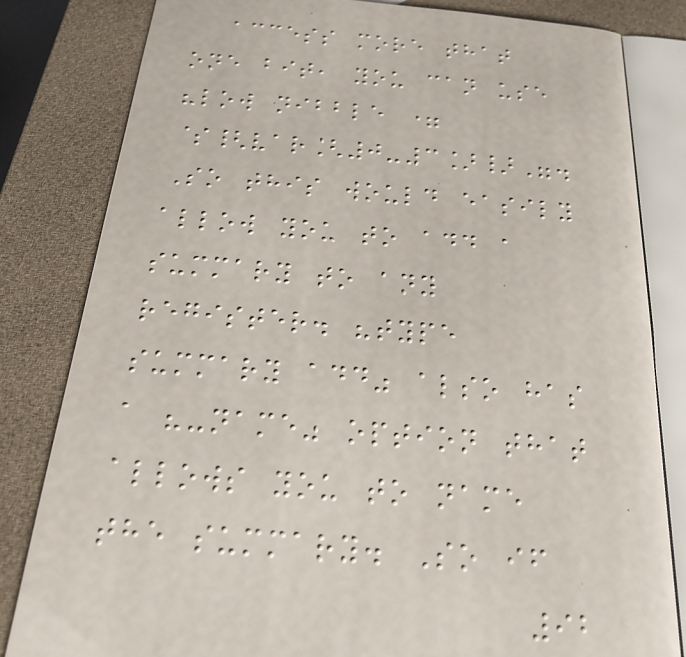access more that
one bit, you can use
"low nibble =
${var[0-3]}".
So this would easily
allow you to add a
summary to any
register. "type
summary add" also has
a "-name" option that
allows you to name
the summary. So if
92
